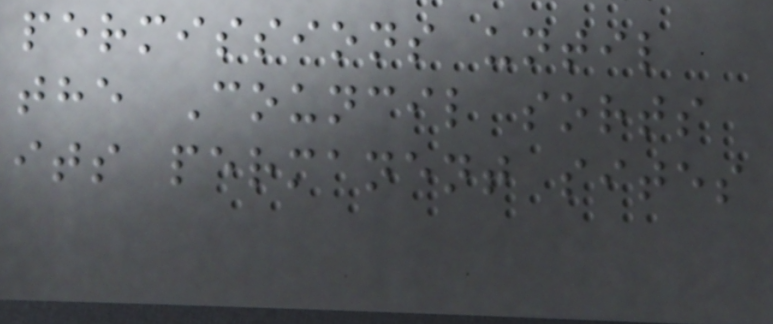permissions until
the Council sorts
its permanent sites
